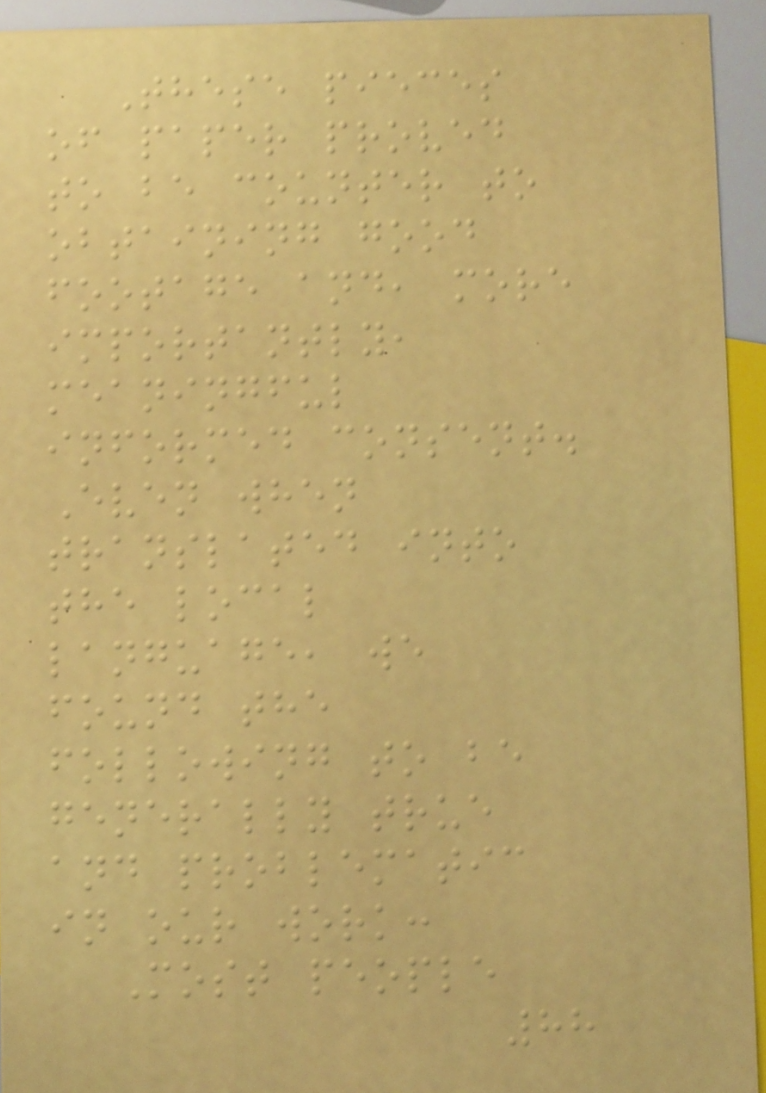These pieces
of paper proved
to be counter to
obtaining good
footage and, more
importantly,
meaningful
informed consent.
Even when
translated into
the local
language, we
found the
following to be
generally true
and problematic
in our work:
Most people
88
